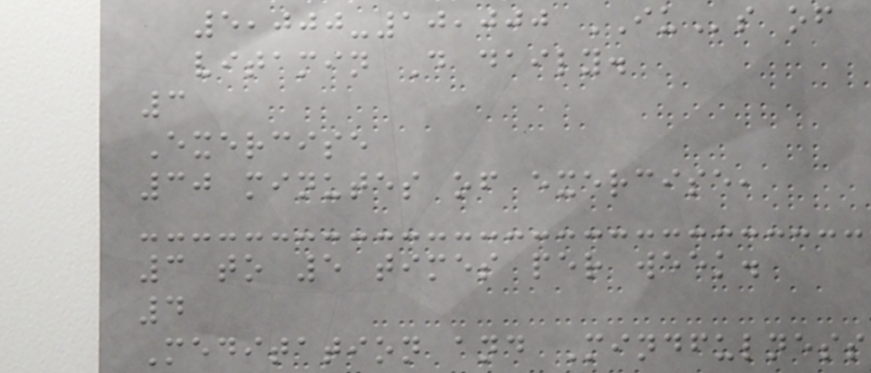5,000-10,000 IUs of
vitamin D daily.
3
Exercise
30 minutes of exercise,
3 to 5 times per week.
4
Meditation and Mindfulness
